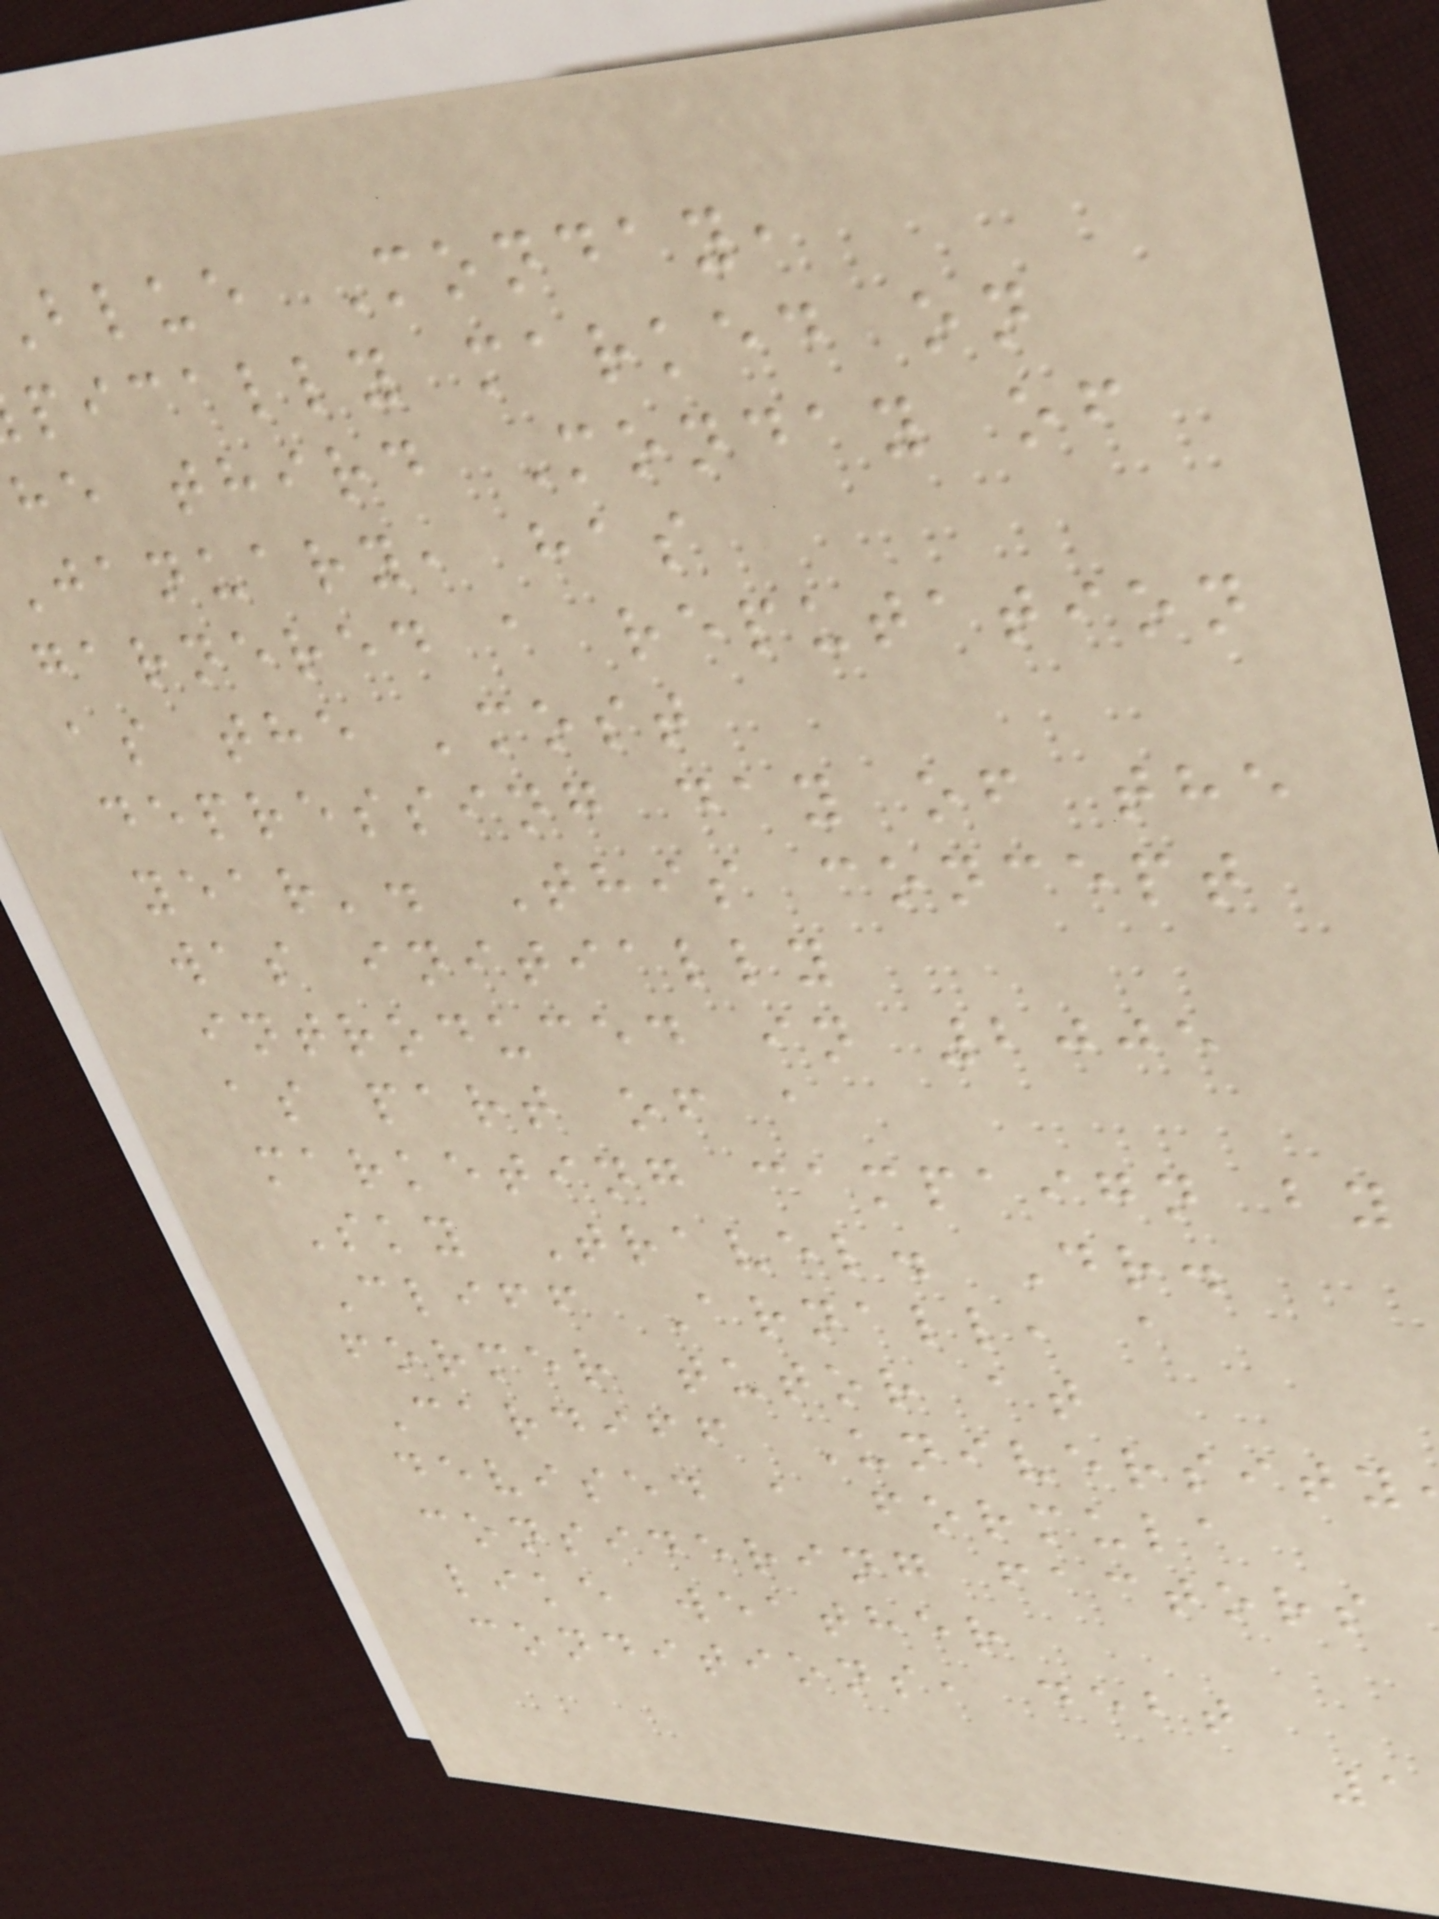blue Monday,
pically marked on
he third Monday of
january, has
garnered a reputation
as the 'most
depressing day of the
year'. This concept
was initially
introduced in 2005
as part of a
marketing campaign by
Sky Travel. Dr.
Cliff Arnall, a
former tutor at
Cardiff University
devised a formula
considering factors
like weather
conditions, debt
